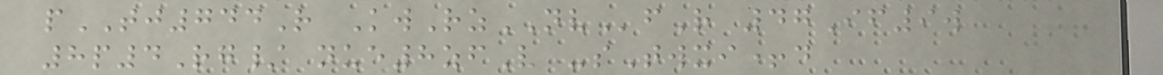pTJ744R KwRzNVfR 47If9w
8p4Rg/ nue8zfV -sTwxi+d
